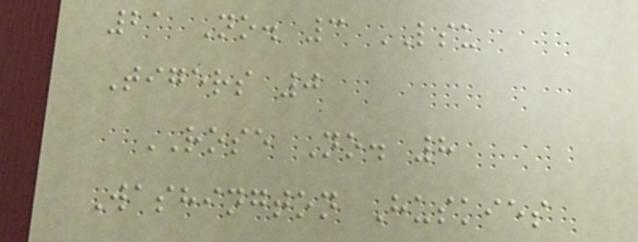21 No. 3 LSU
Tigers 0
ROSE No. 8
Washington Huskies
